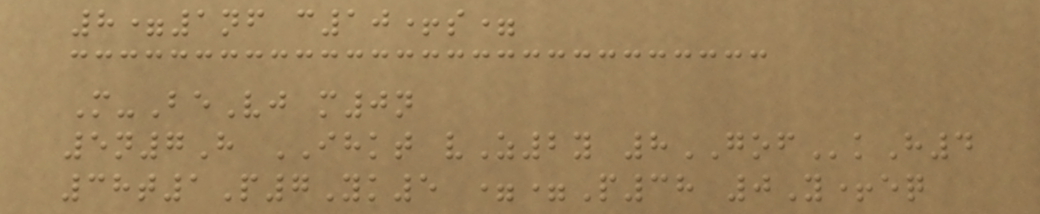8=1nf c10+s=
M-BeVj m0n
5n7H IHKT vZ2y 8GOFkH4
38t1P7Yk5 ==P38 0Y+eq
